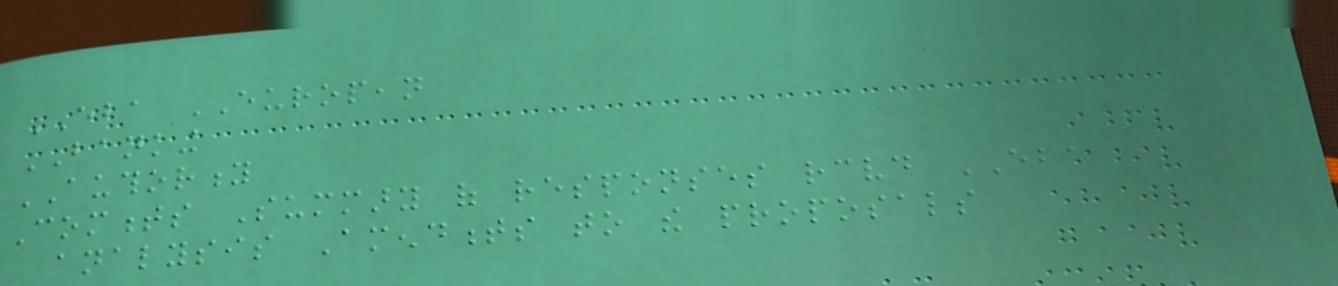EBA EUROPEAN
BANKING
AUTHORITY
Comments Summary of responses received EBA
analysis Amendments to the proposals
